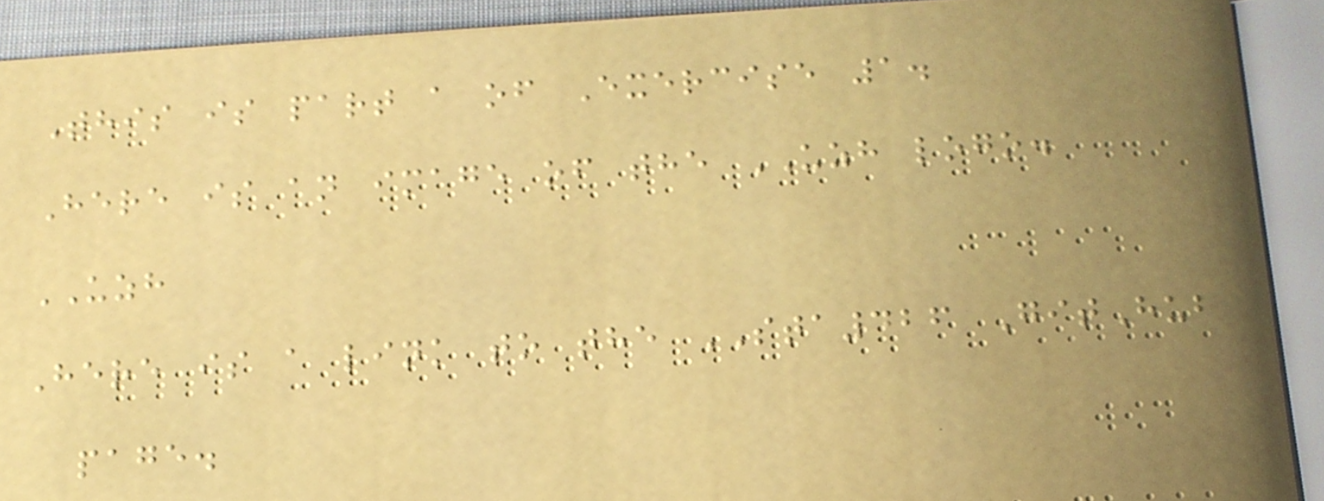This is part a of Exercise 1.
Here is an image of the UZH logo.
UZH
Here is a link to the STA426 GitHub
page.
